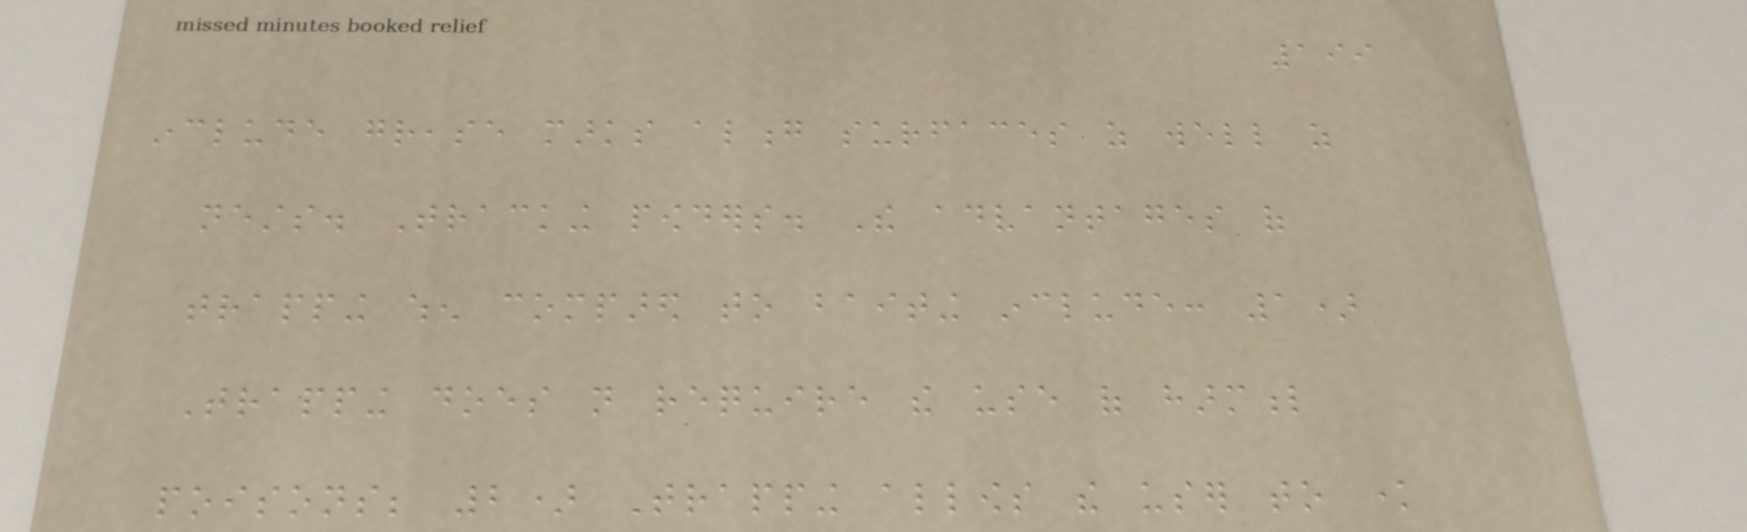199
include grease marks along surfaces as well as
nests. Tracking powders. The advantages of
trapping when compared to baiting include: 1)
Trapping does not require the use of harmful
poisons; 2) Trapping allows the user to know
